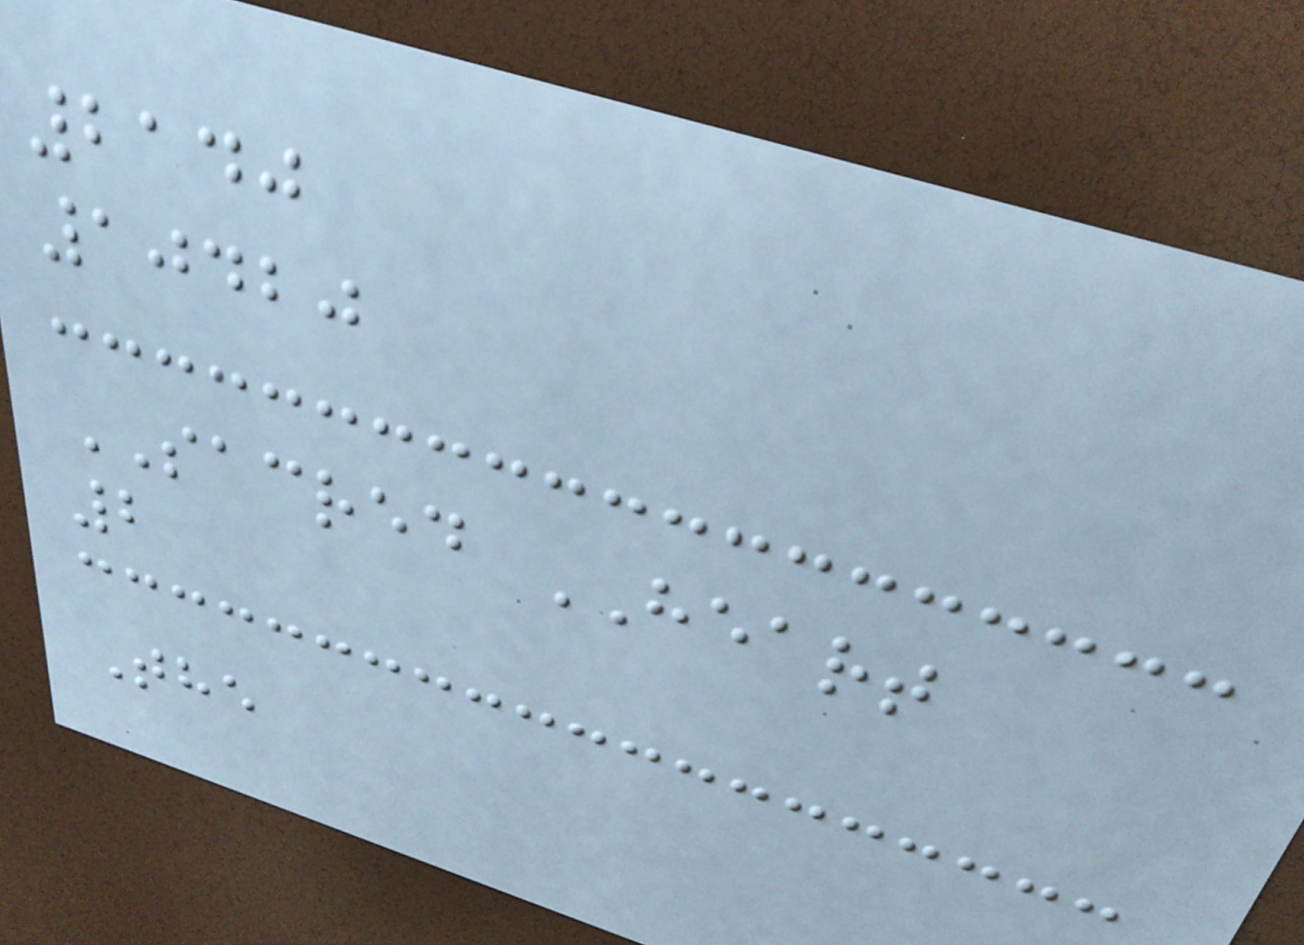2140
10420
SACRED HEART
2
The
